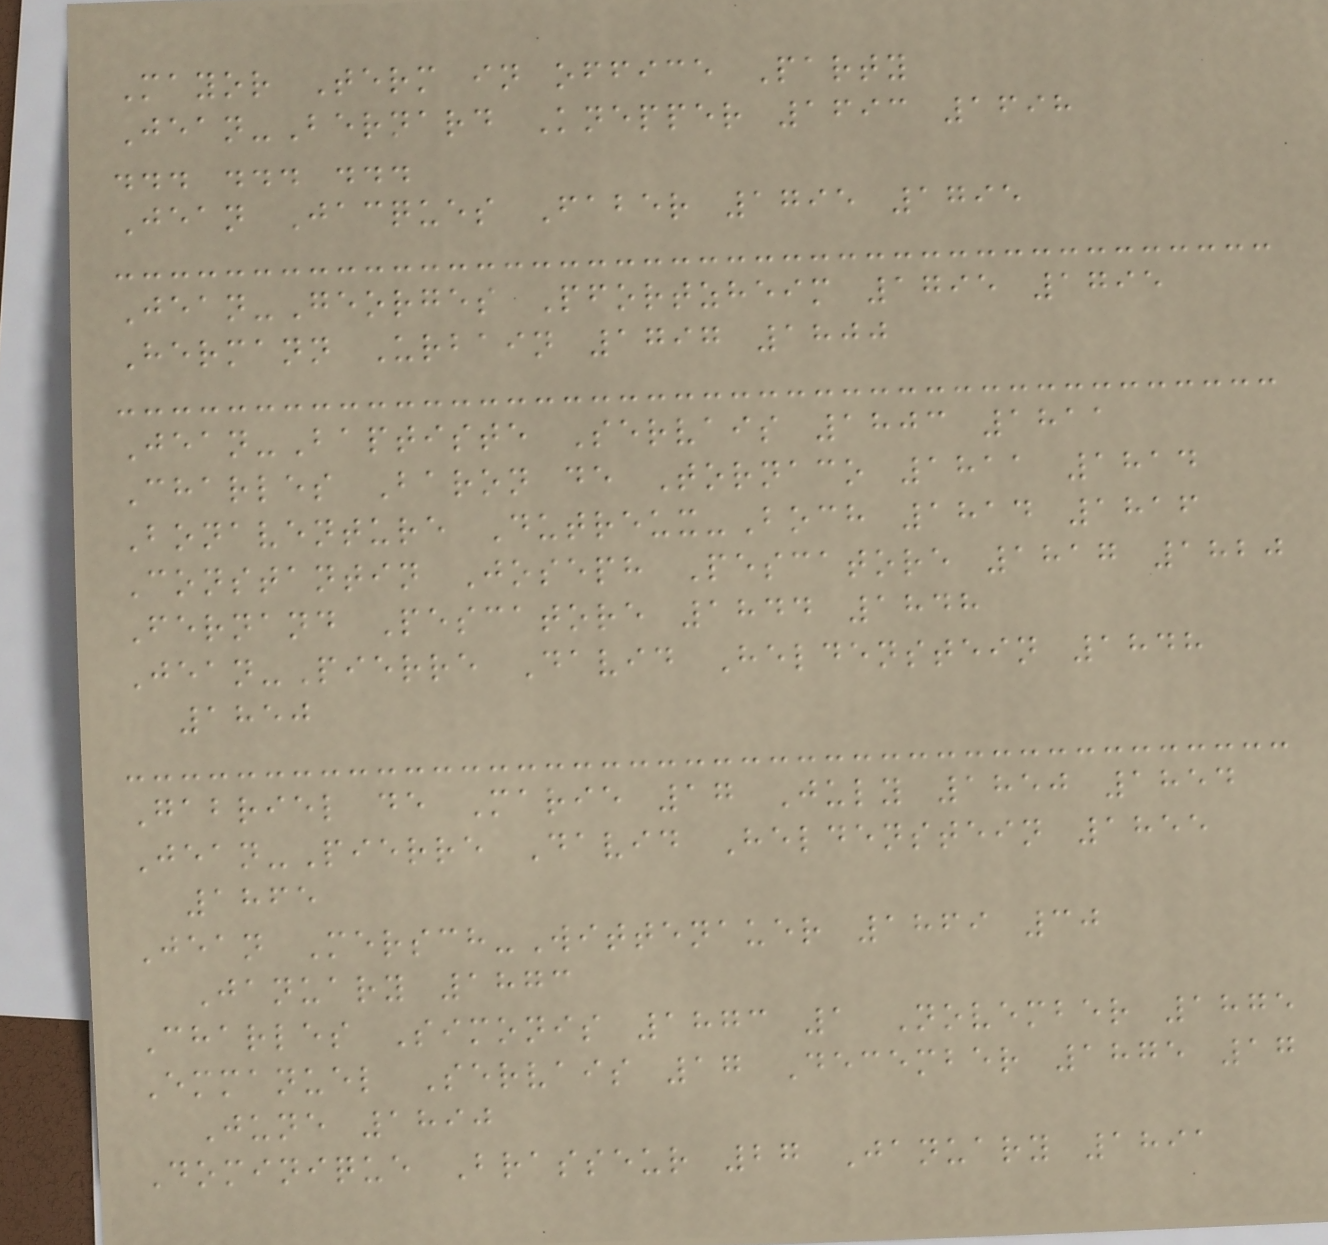Mayor Term in office Party
Jean-Bernard Knepper 1693 1698
... ... ...
Jean Jacques Faber 1795 1795
Jean-Georges Pfortzheim 1795 1795
Hermann Urbain 1797 1800
Jean-Baptiste Servais 1803 1811
Charles Baron de Tornaco 1811 1814
Bonaventure Dutreux-Boch 1814 1816
Constantin Joseph Pescatore 1817 1820
Fernand Pescatore 1844 1848
Jean-Pierre David Heldenstein 1848
1850
Gabriel de Marie 17 July 1850 1854
Jean-Pierre David Heldenstein 1855
1865
Jean Mersch-Wittenauer 1869 30
January 1873
Charles Simonis 1873 1 November 1875
Emmanuel Servais 17 December 1875 17
June 1890
Dominique Brasseur 27 January 1891
